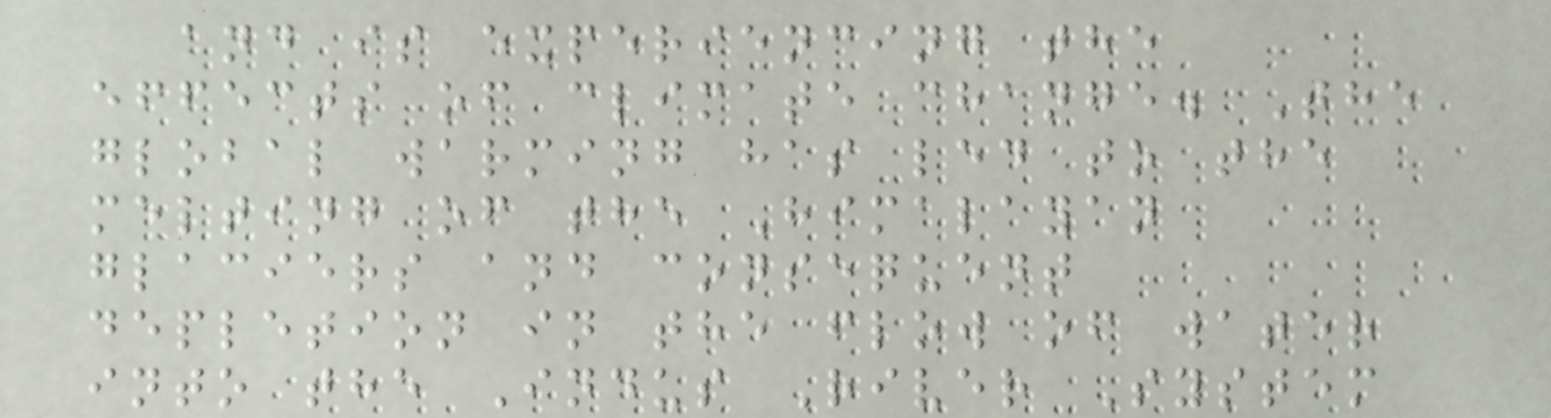and is experiencing the
effects of climate change. The
global warming has led to the
melting of the Himalayan
glaciers and consequent
depletion in the flow of water
into the Indus River System
